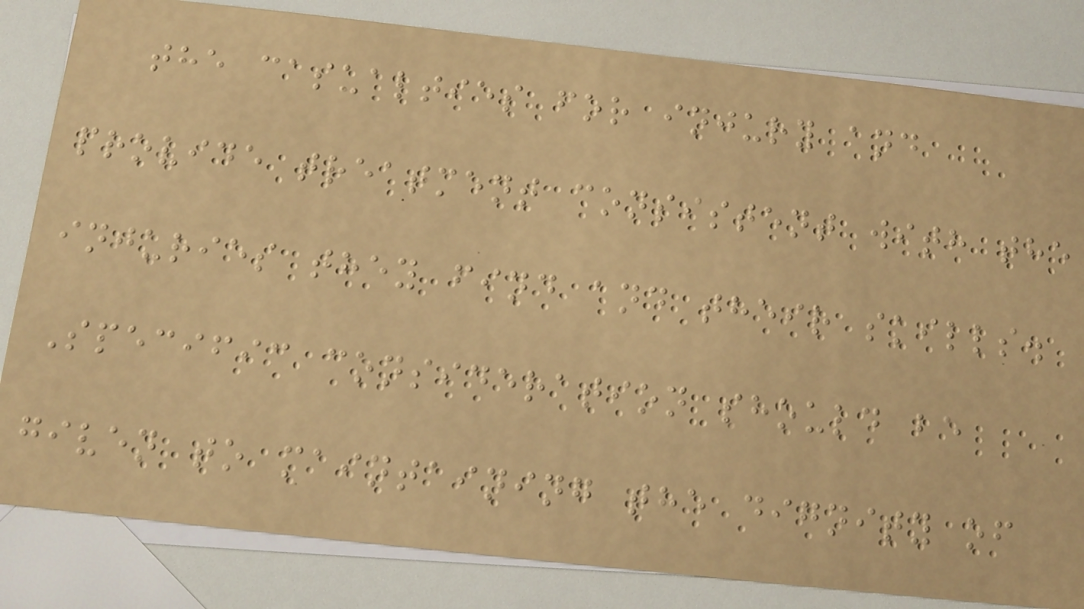the casualties for injury and
provide treatment consistent with the
injuries they find and their skills.
Specific consideration should be
given to maintaining the dignity of
